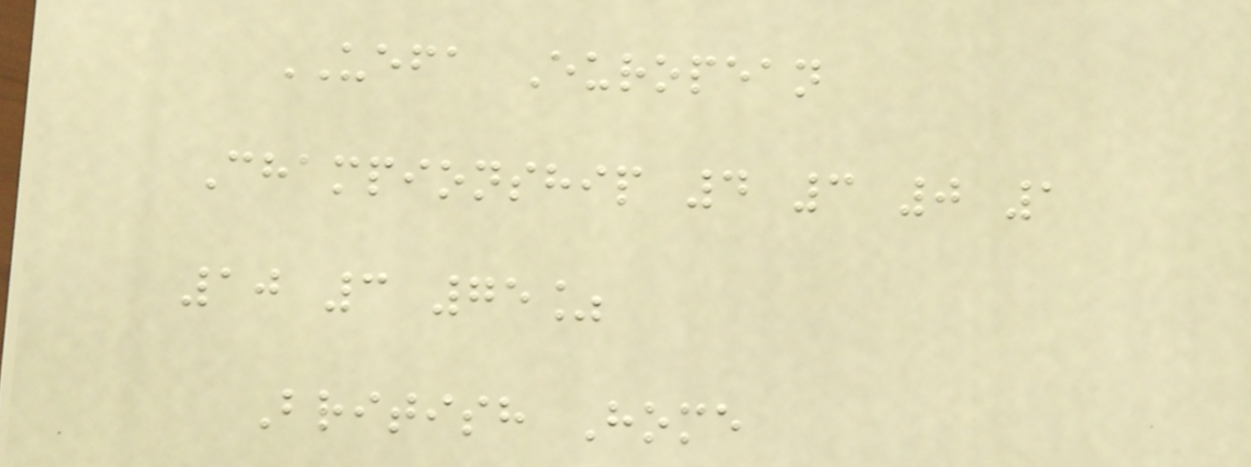UEFA European
Championship 4 3 0 1
10 3 75%
British Home
